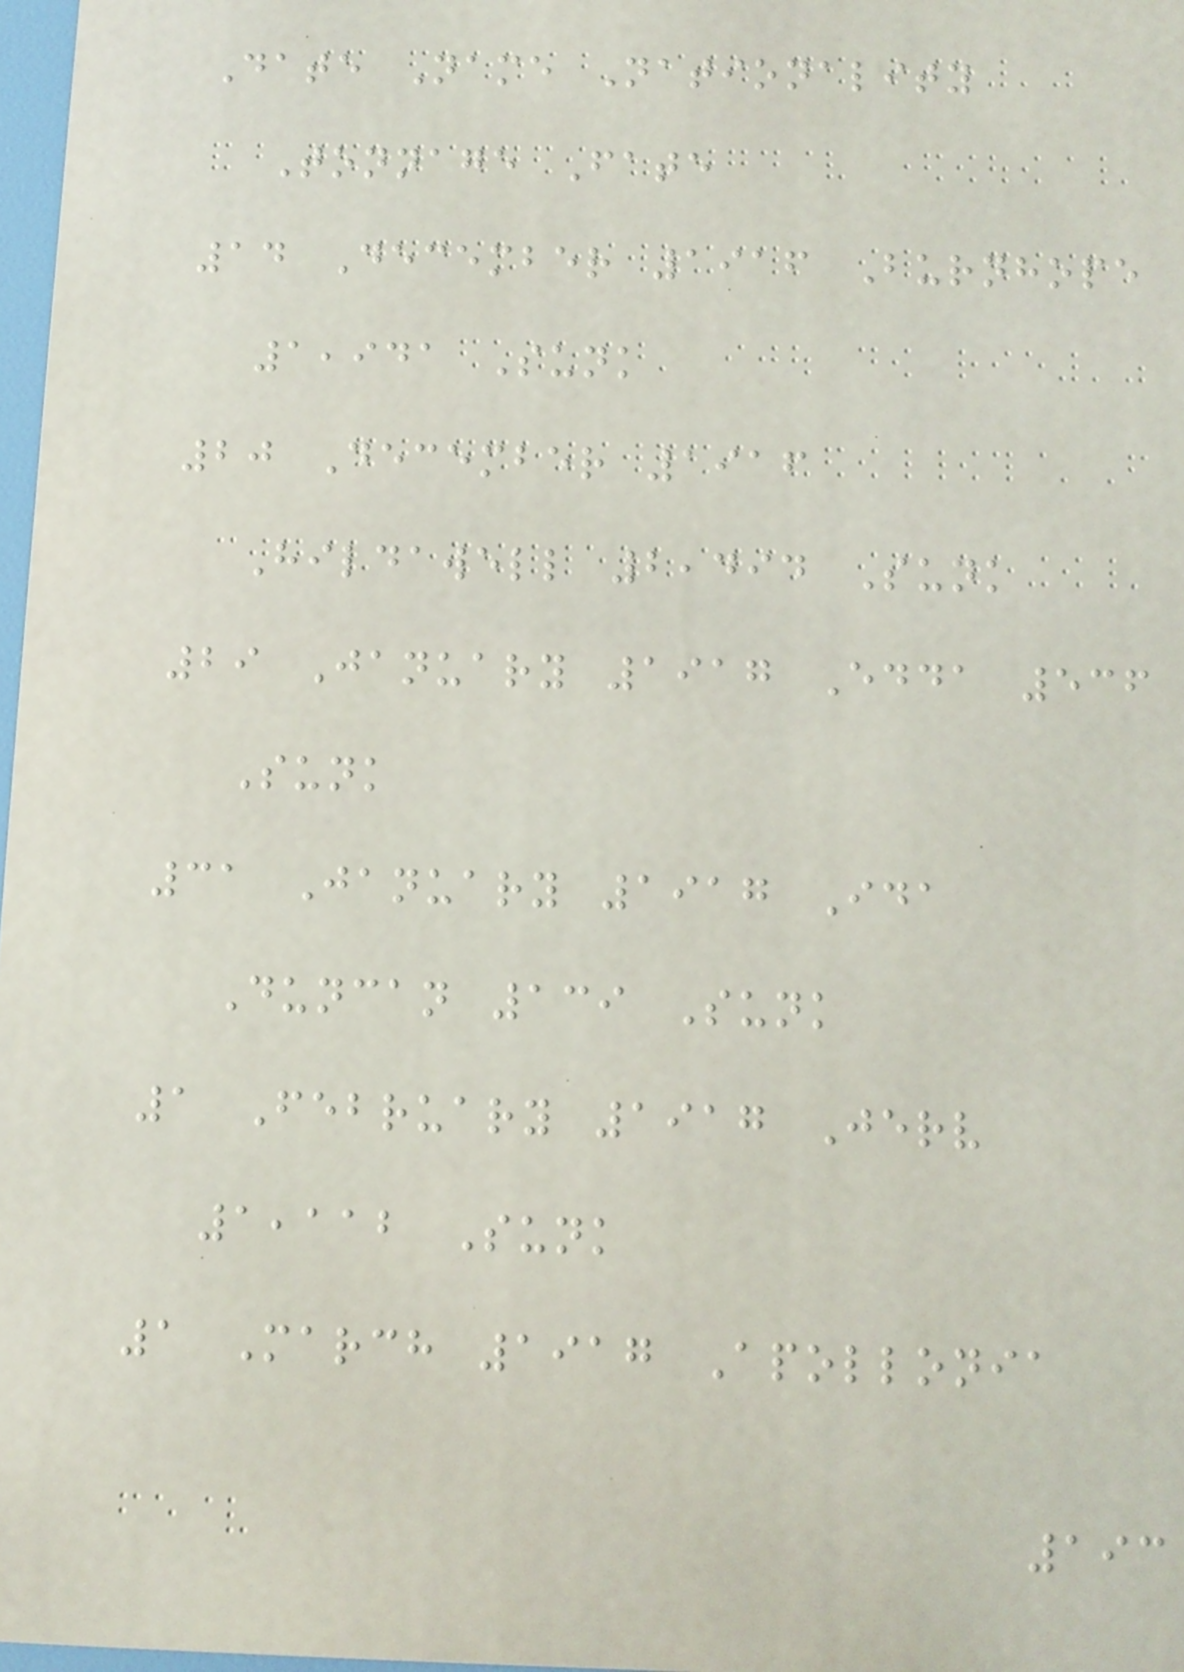Date Name Nationality
Tonnage Fate
14 December 1916 Burnhope
1,941 Sunk
20 December 1916
Hildawell 2,494 Sunk
29 January 1917 Edda 536
Sunk
31 January 1917 Ida
Duncan 139 Sunk
1 February 1917 Jerv
1,112 Sunk
1 March 1917 Apollonia
193
